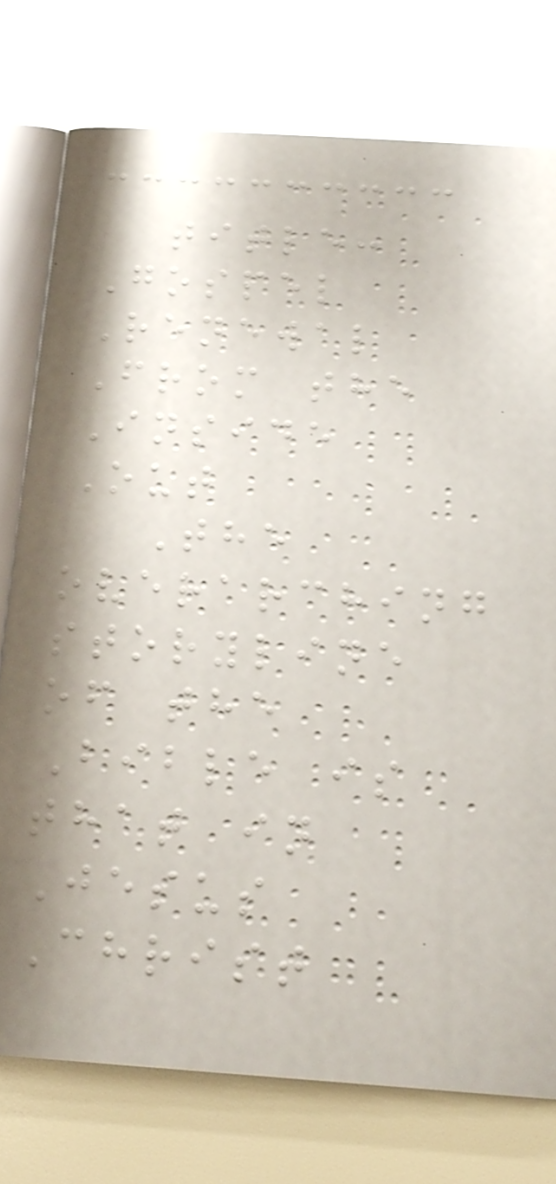title:
Gospel
Renewal
From the
Inside
Out
The
overarching
storyline
of the
Bible is
that in
Jesus
Christ
